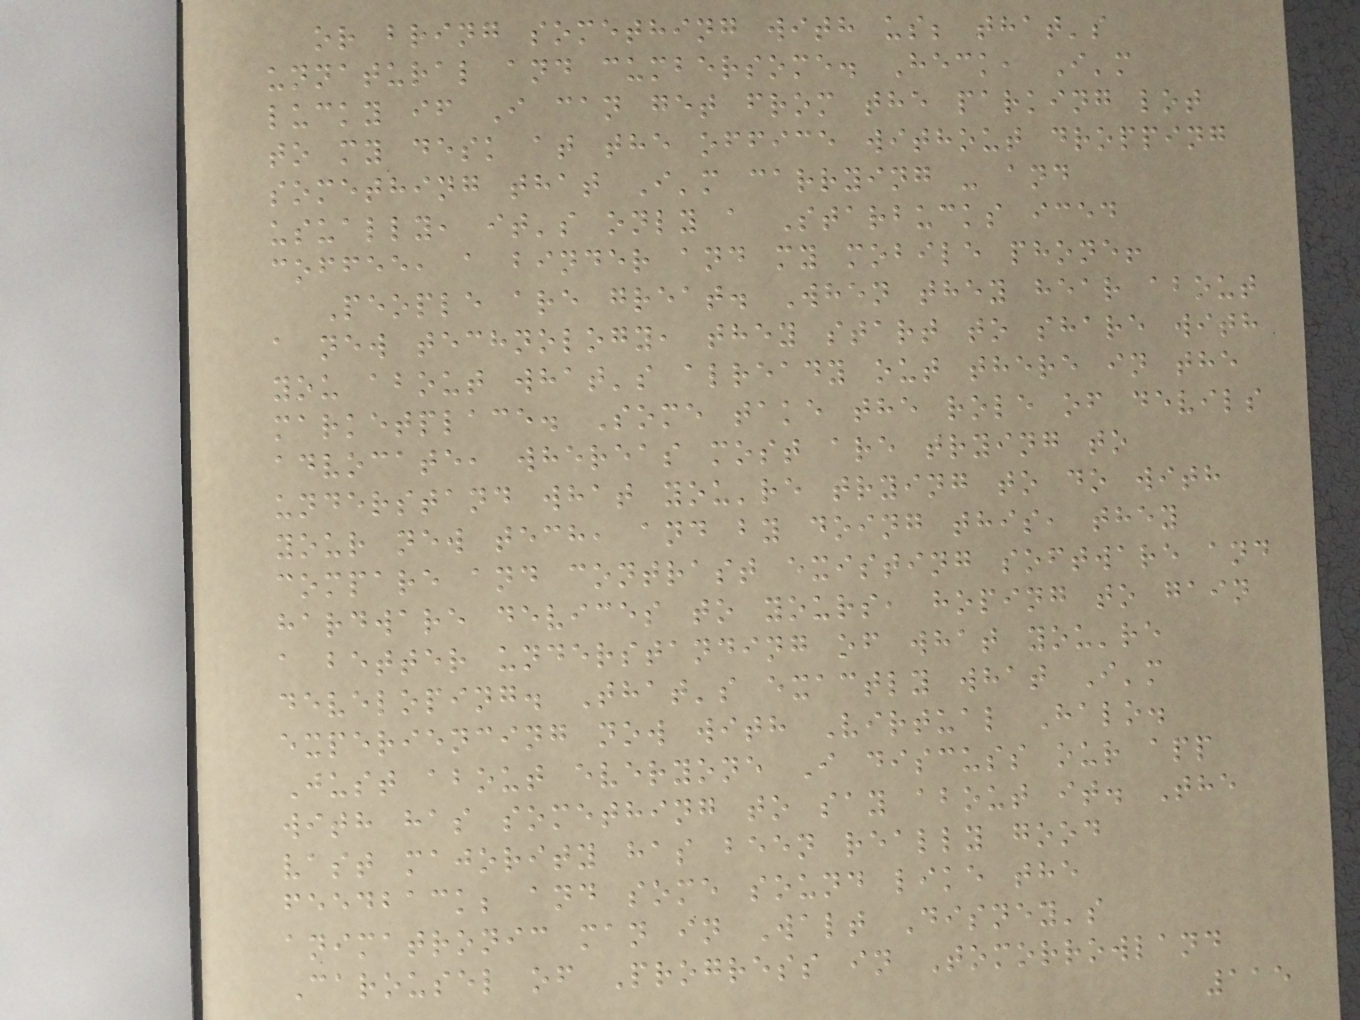or bring something with us; that's
unnatural and cumbersome. Heck, I'm
lucky if I can get from the parking lot
to my desk at the office without dropping
something that I'm carrying - and
usually, it's only a Starbucks iced
coffee, a binder and my mobile phone!
People are great. When they hear about
a new technology, they start to share with
you about what's already out there in the
marketplace. Some take the role of devils
advocate, whereas most are trying to
understand what you're trying to do with
your new tech, and by doing this, they
compare and contrast existing software and
hardware devices to yours, hoping to gain
a better understanding of what you're
developing. That's exactly what I'm
experiencing now with Virtual Halo.
Just about everyone I discuss our app
with has something to say about it. The
vast majority has been really good
feedback; and some sound like the
animatronic man in Walt Disney's
Carousel of Progress in Tomorrowland
115
